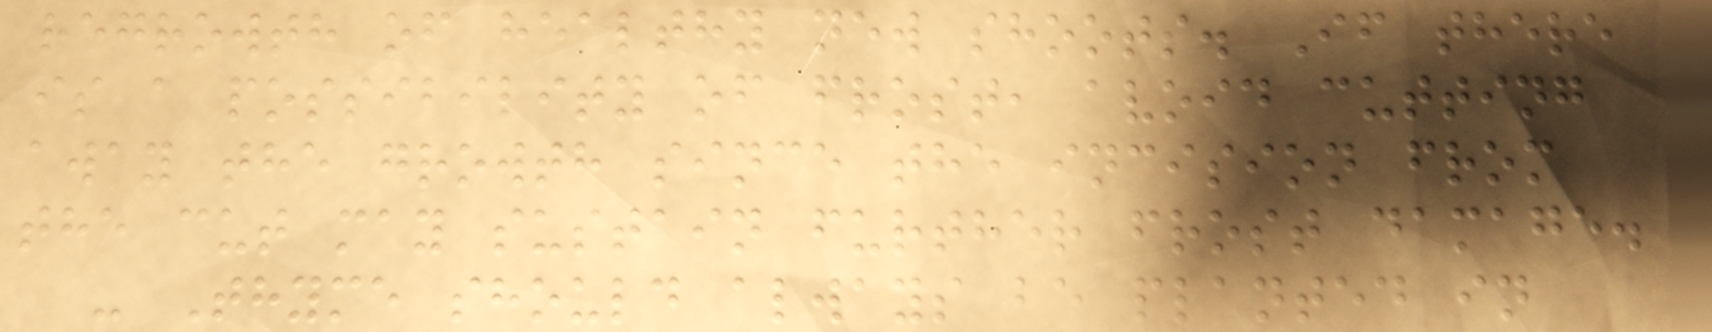regrowth of healthy new shoots. If there
is a possibility of frost, avoid cutting
away the growth since the incision from
the cut may sustain further frost damage.
- Thyme should always be planted in
